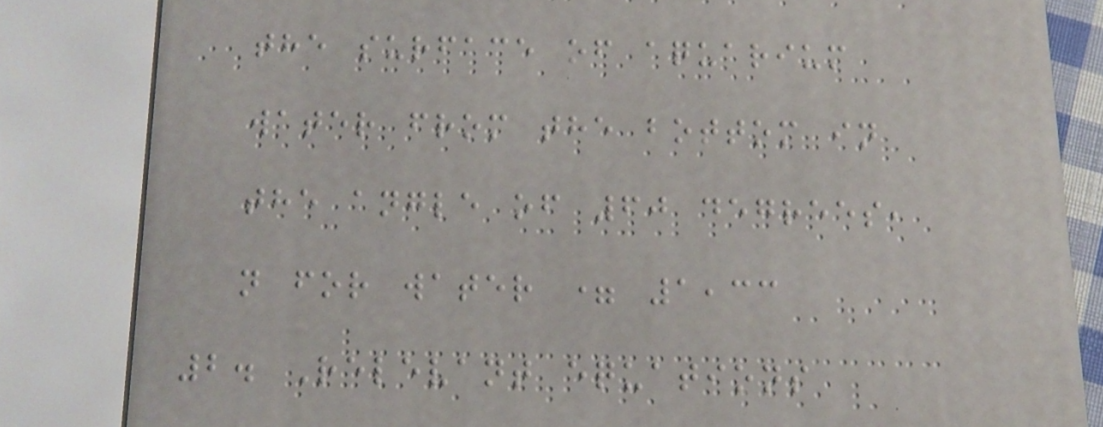the surface of aquarium
water from the bottom in
the angle of 60 degrees,
n for water = 1,33
2. Relevant equations
